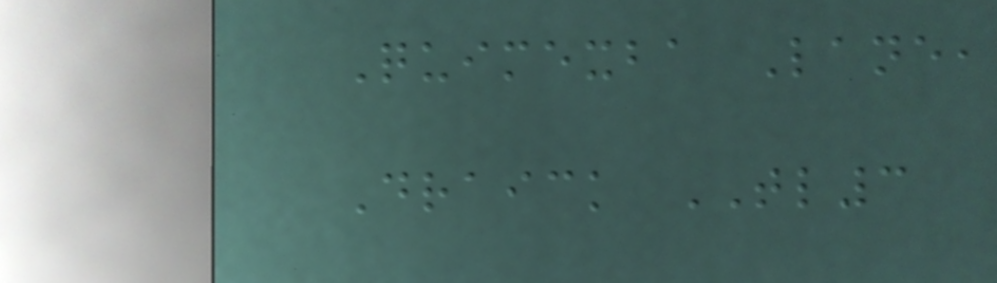Quimexba Lane,
Draick TL3
